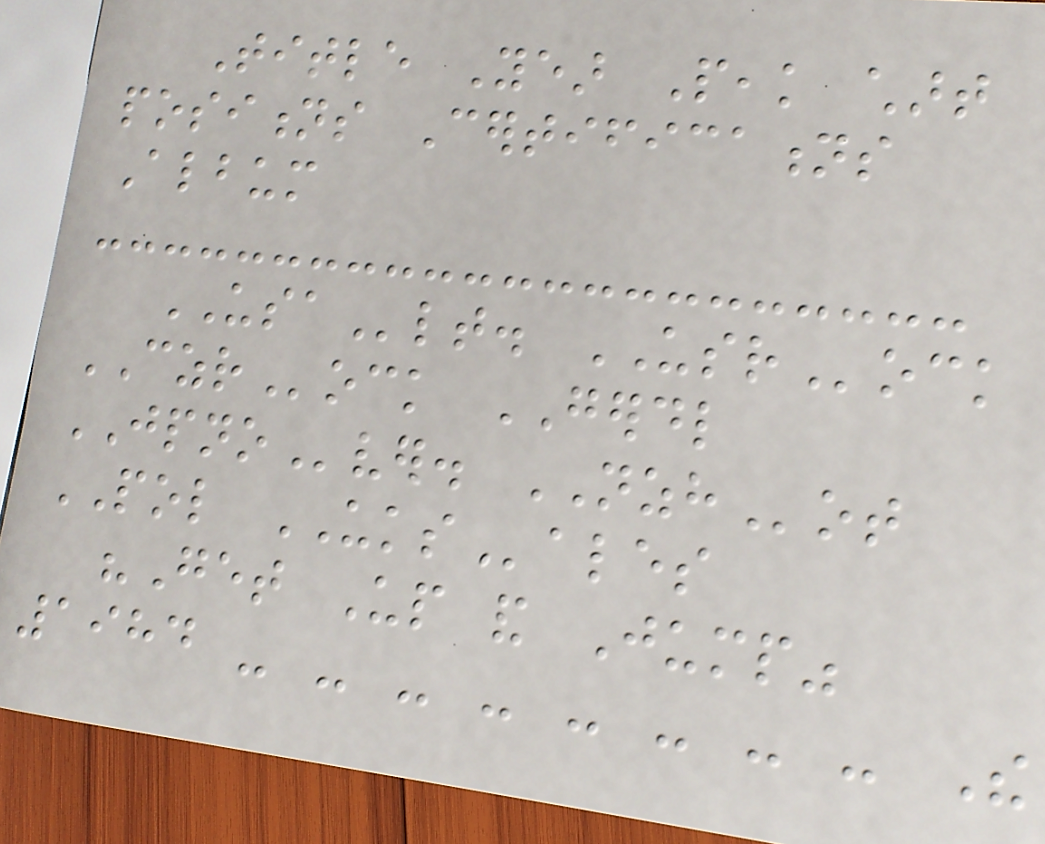Title Year Peak chart
positions Certifications
Album
USAlt. USRock
CZRock GERDL
JPNOver. NZHot
POL UKSales
"Get Up and Jump"
1984 - - - - - - - - The
